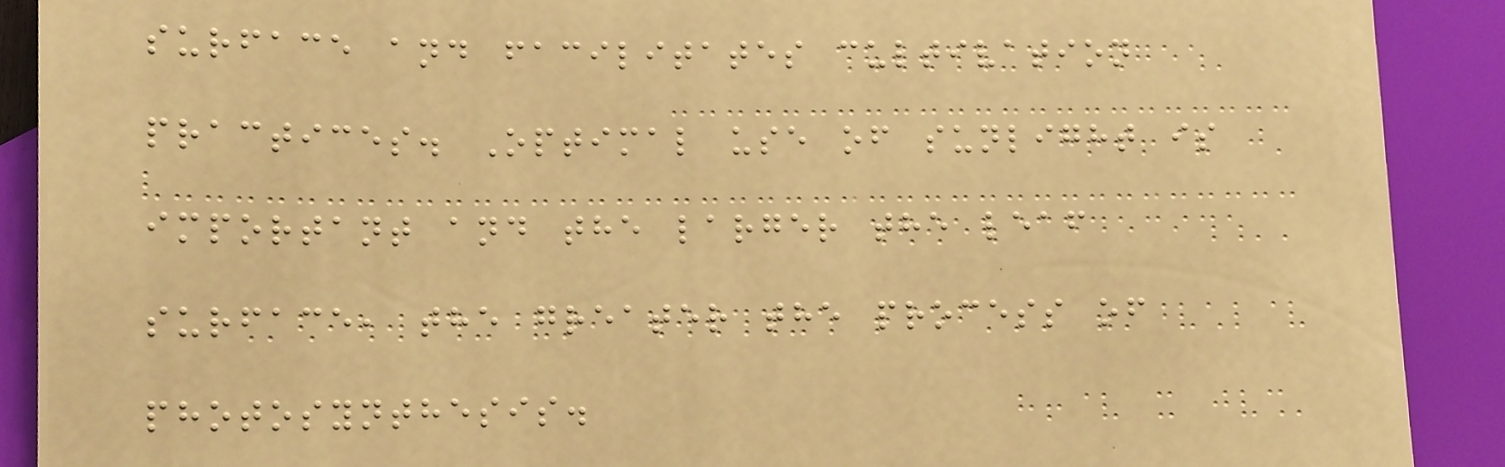surface and facilitates cultivation
practices. Optimal use of sunlight is
important and the larger the leaf
surface, the greater the process of
photosynthesis.
